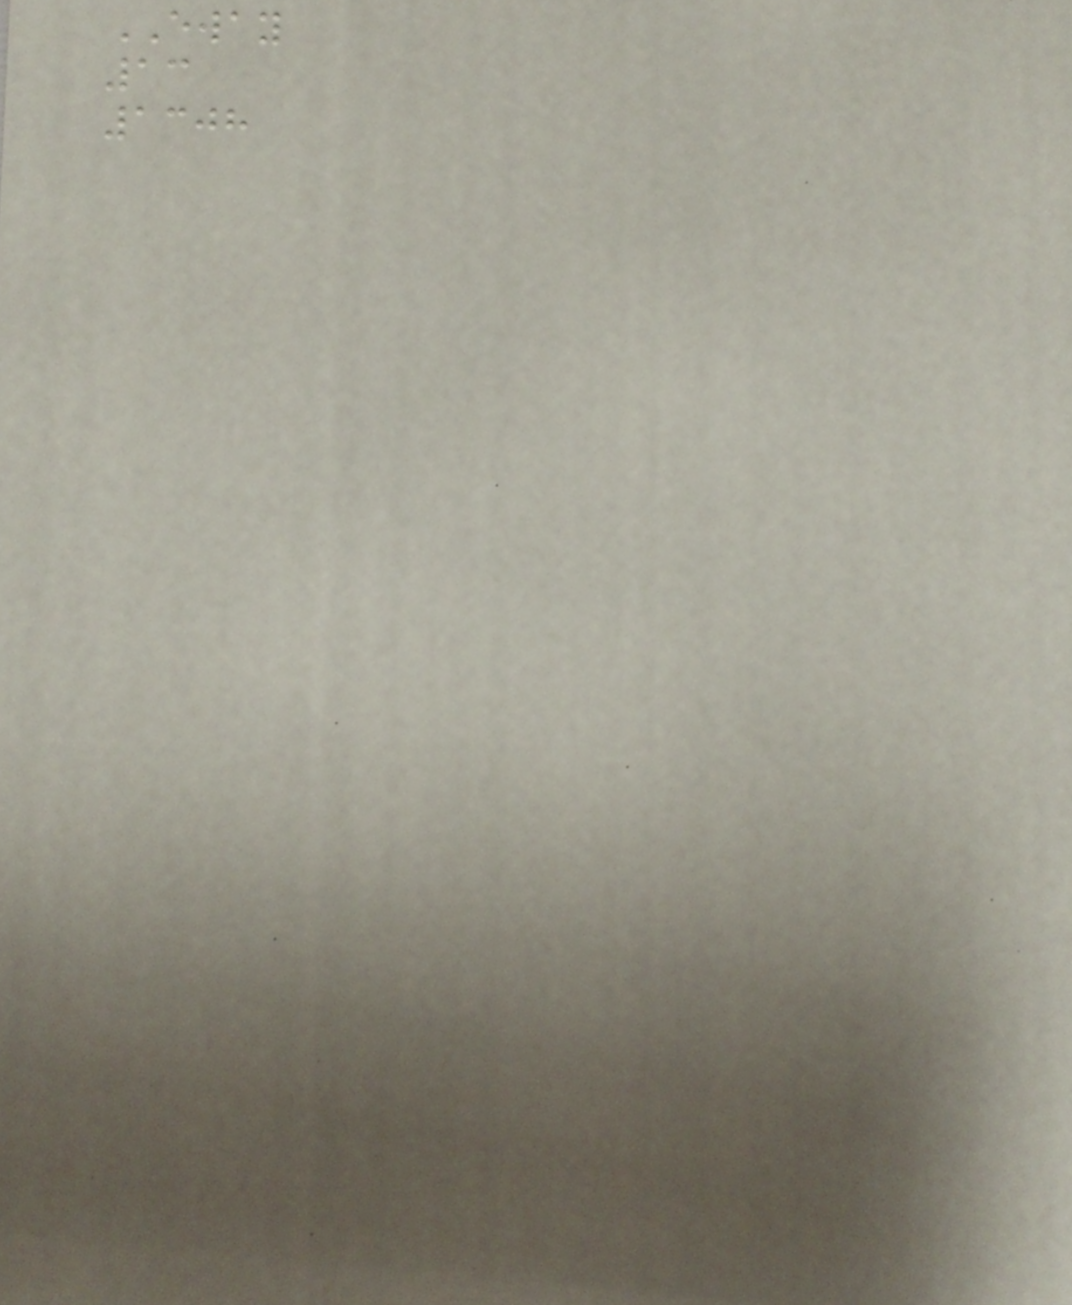EWAY
13
1308
